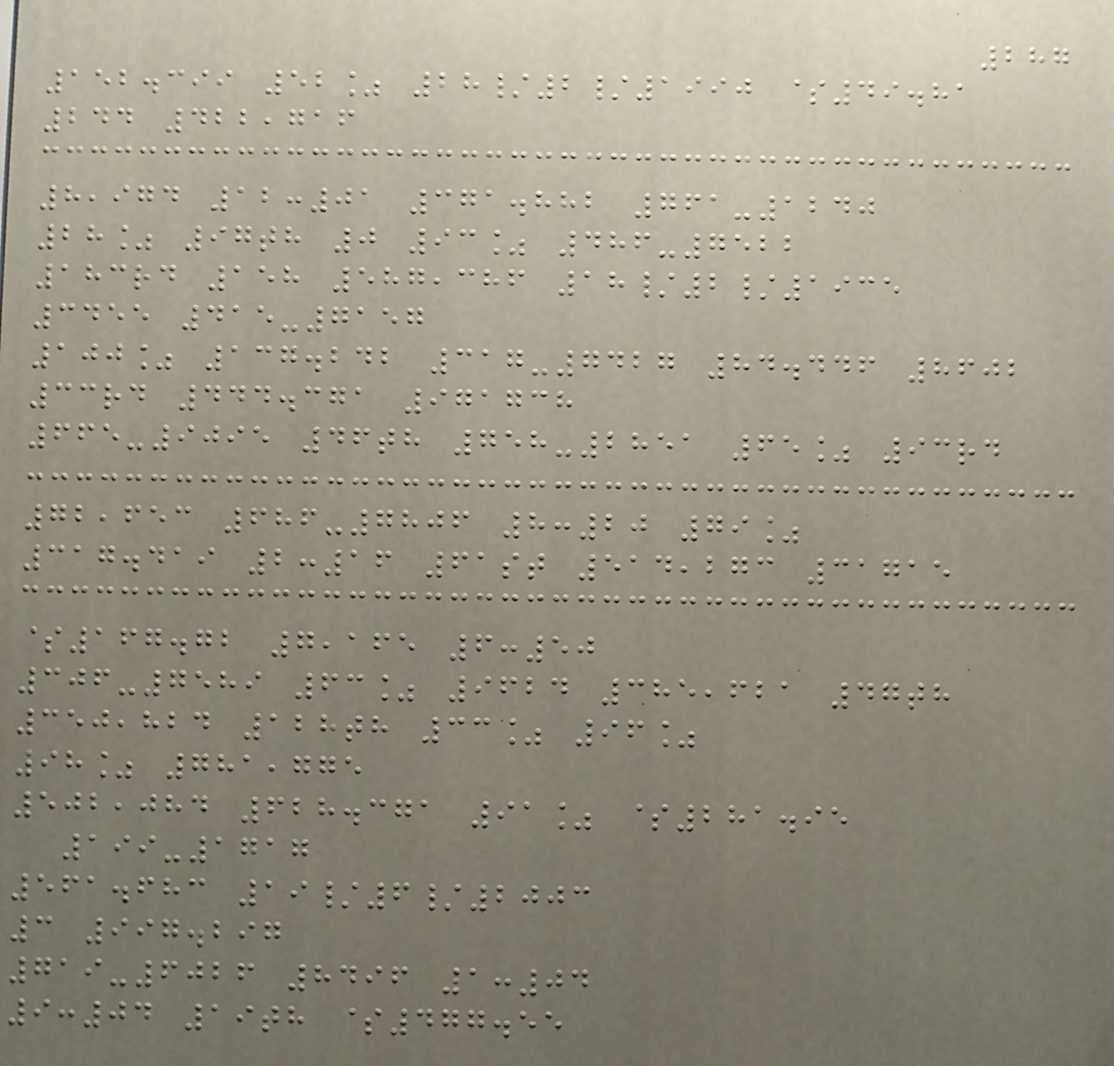287
152.399 52% 28/2/1990 $49.81
244 422,716
8,974 12:01 371.882 761-1240
28% 97th 0 93% 486-7522
183rd 158 587,386 18/2/1935
3455 415-7157
100% 137.242 317-7427 84.446 8602
33rd 444.371 971738
665-9095 46th 758-2851 65% 93rd
72,653 686-7806 8:20 79%
317.419 2:16 61st 514,273 31715
$167.72 7,165 6:50
306-7589 63% 9624 385,621 47th
350,824 128th 33% 96%
98% 781,775
502,084 628.371 91% $281.95
199-1717
561.683 19/6/2003
3 997.297
719-6026 8496 1:04
9:04 19th $477.55
